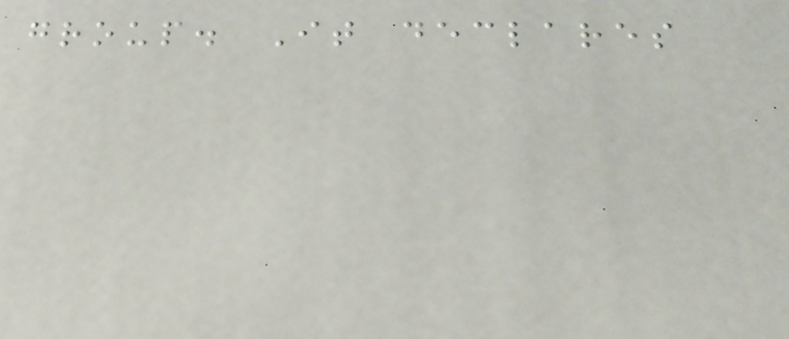group. It declares
